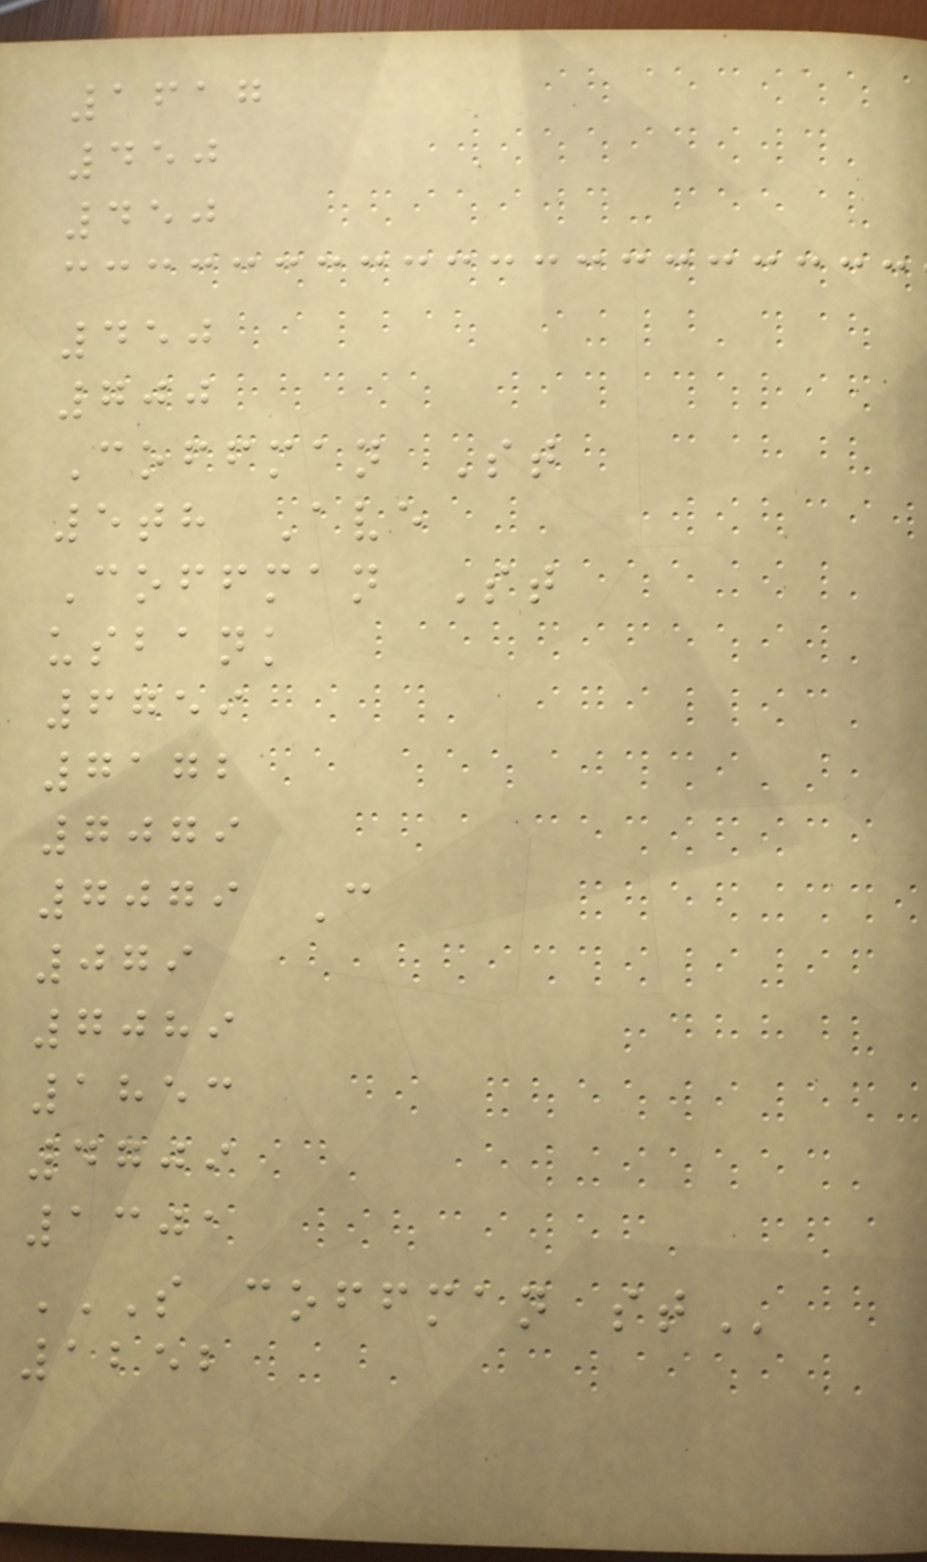1617
450
450
450
700
Coffman St
5th Ave
Coffman St
usbank
6759
7172
7079
7079 C
079
7089
1853
4709
1301
S COFFMAN ST
1252
